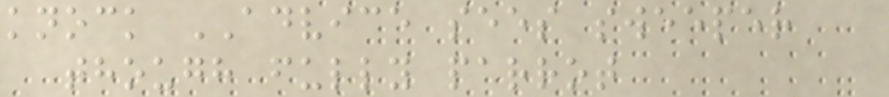knock ADVICE sees sweeper
though fully parrot
